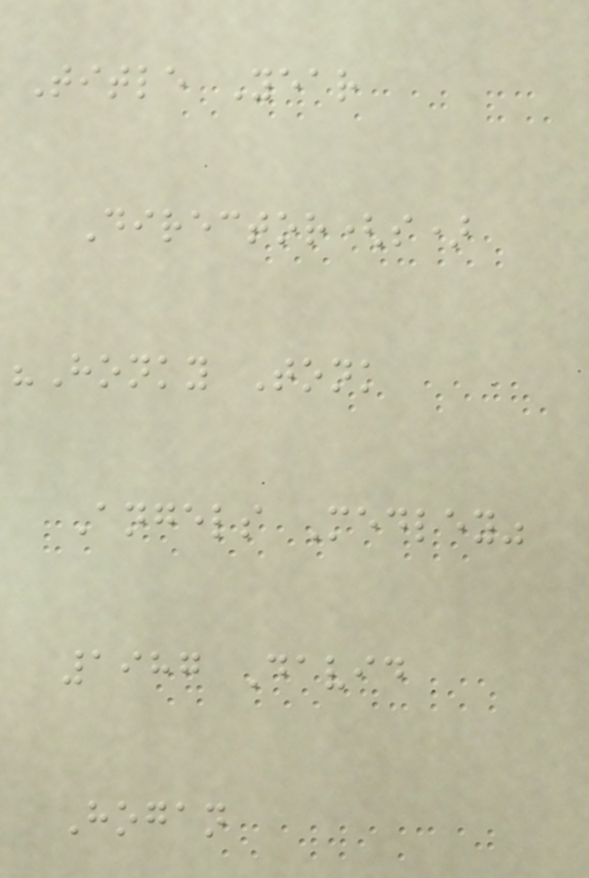Title Year
Director(s)
"Honky Tonk
Angels Medley"
1987 David
Hogan
